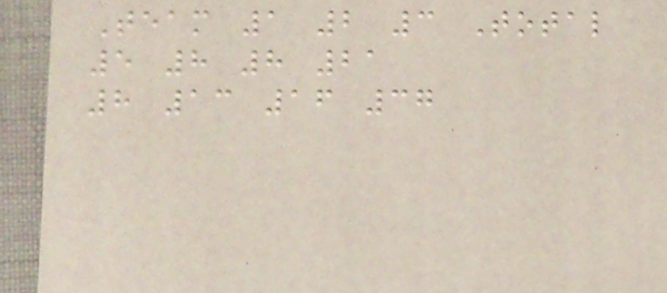Team 1 2 3 Total
5 8 8 21
8 13 16 37
